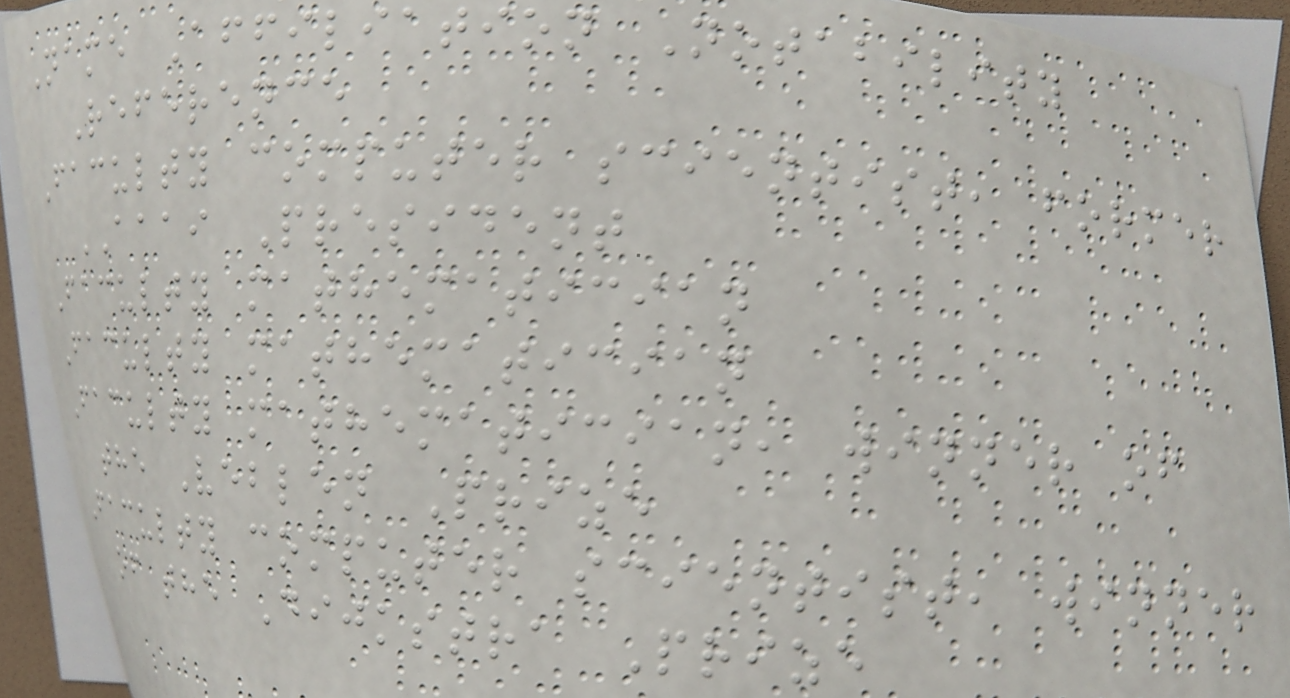Name Affiliation Notability
Reference
Faculty computer scientist, former
AAAI President
Faculty mathematician
Faculty mathematician
Faculty mathematician, winner of
the Veblen Prize
Faculty computer scientist, winner
of the Dijkstra Prize
